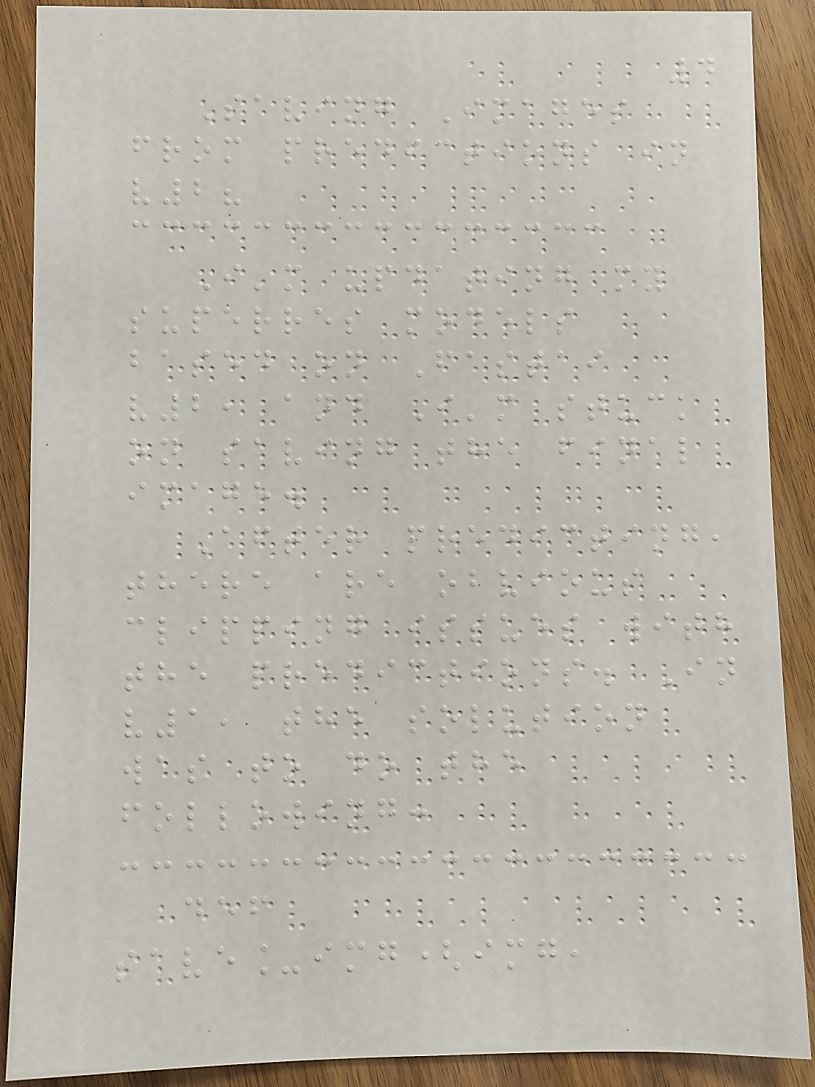4
Saving Images
from predictions in
v2?
I'm updating my
superres models
based on Fastai
v2, and I'm stuck
on saving the final
image.
After predicting,
there are obvious
clipping issues with
the predictions. In
v1, the solution
was to do the
following:
def
save_img(img,
